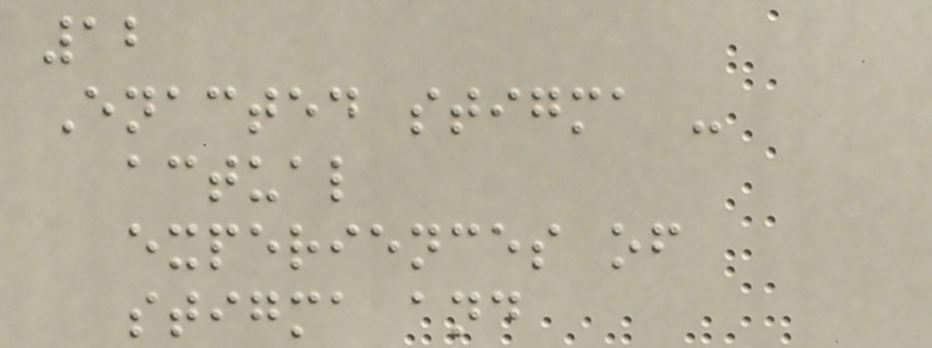12
Enacted stigma -
actual
experiences of
stigma and
